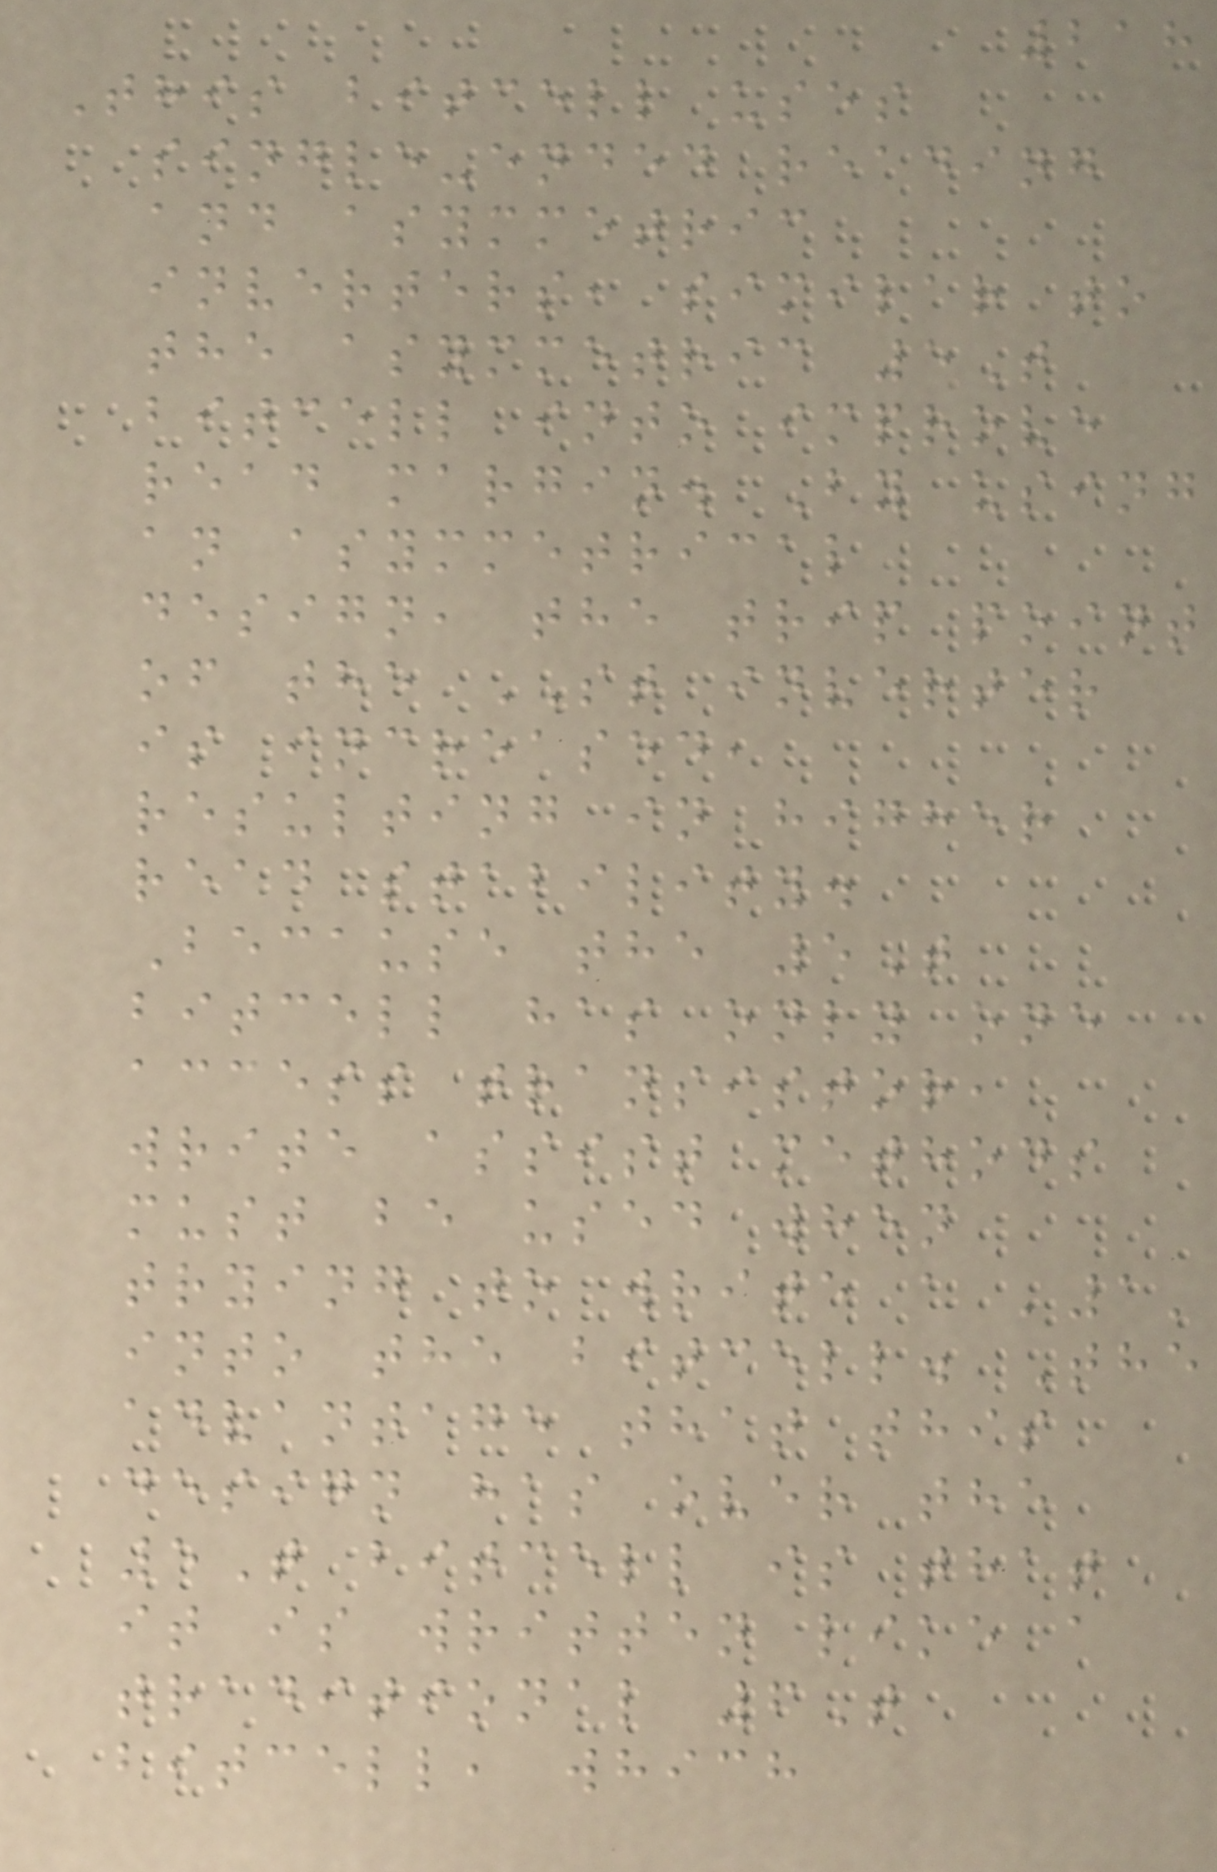218
This bitcell uses
single-ended reading
and asymmetric
inverters, similar to
the asymmetric 5T
bitcell into improve
read margin. By using
an asymmetrical
design, the trip point
of the ST inverter
is increased,
resulting in higher
read stability.
Because the 5T
bitcell has only one
access transistor,
write assist methods
must be used when
trying to write a '1'
into the bitcell. The
advantage that this
design has over the
5T bitcell is that
it is written like a
traditional 6T
bitcell, which
